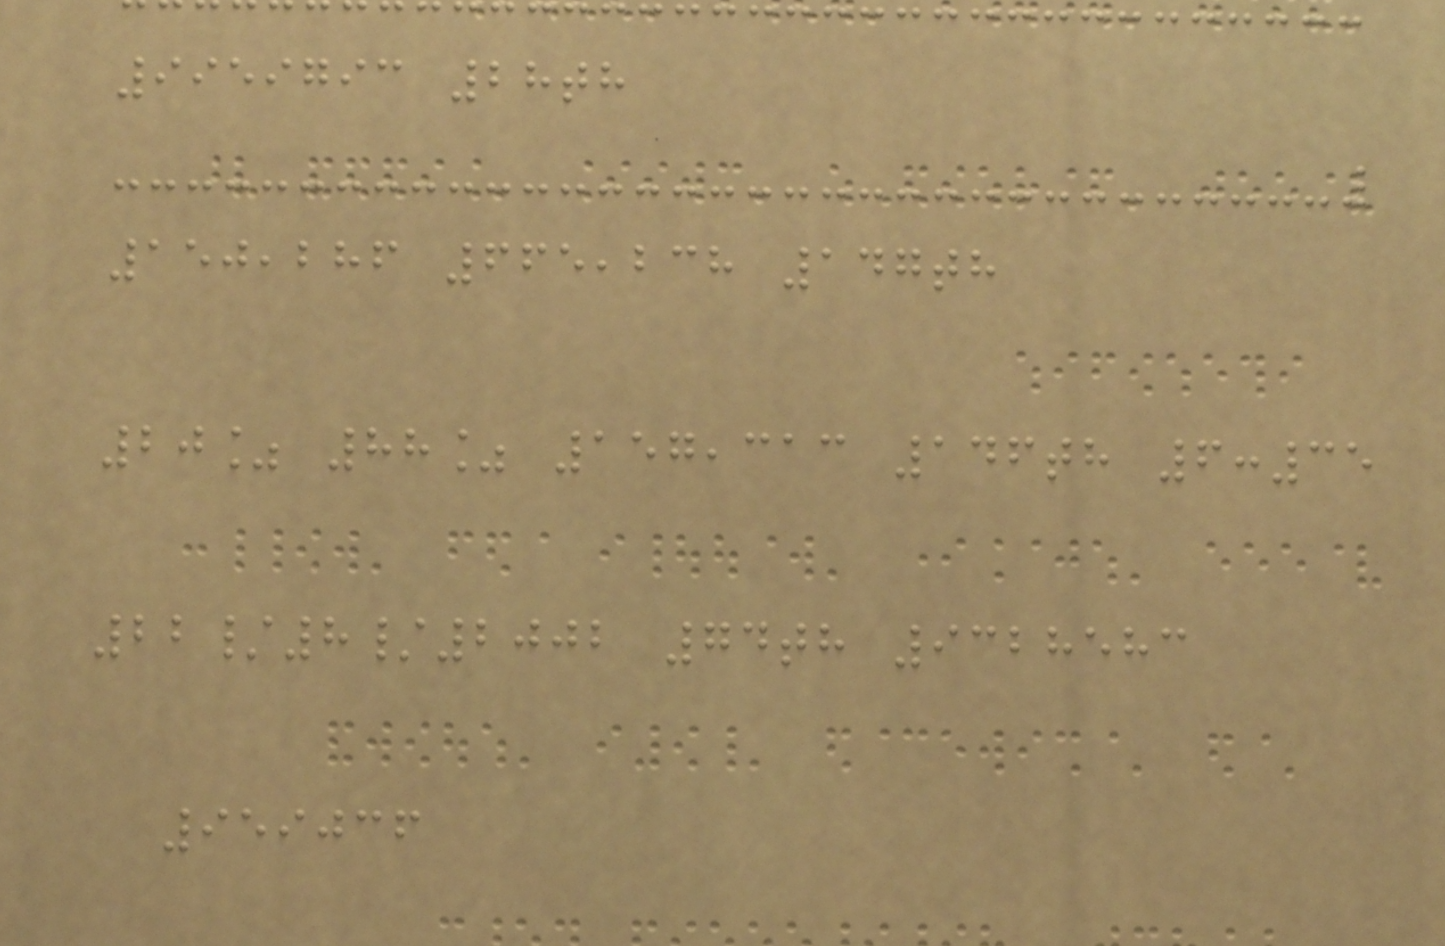9959793 28th
150,286 665,238 147th
20% 88% 157,313 146th 6:35
22/8/2002 74th 9328583
959036
